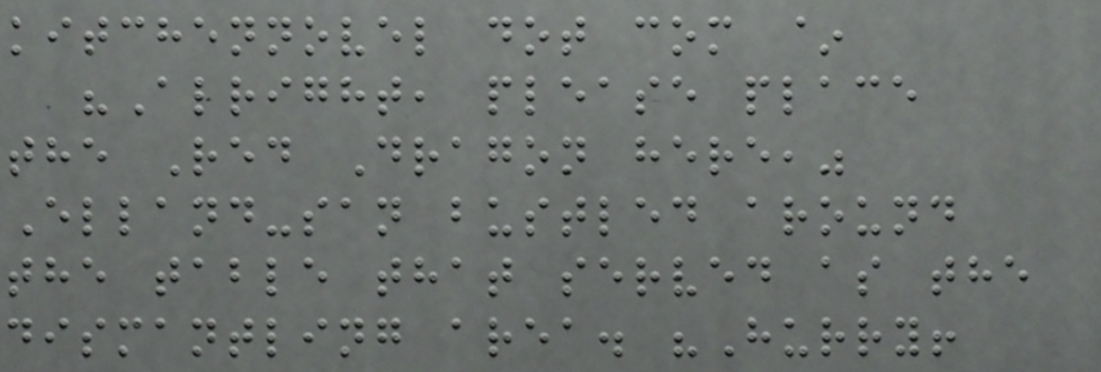kitchennovel dot com ~
"Alright, please place
the Red Dragon here,"
Elland-san bustled around
the table that served as the
dismantling area. "Hurry!
